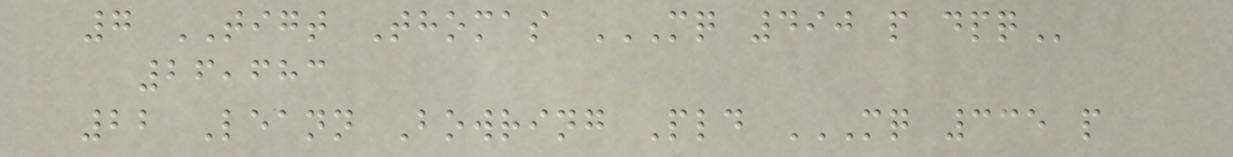7 TIGT Thomas MQ 490 P DPQ
26,683
22 Leann Bowring Pld MQ 335 P
